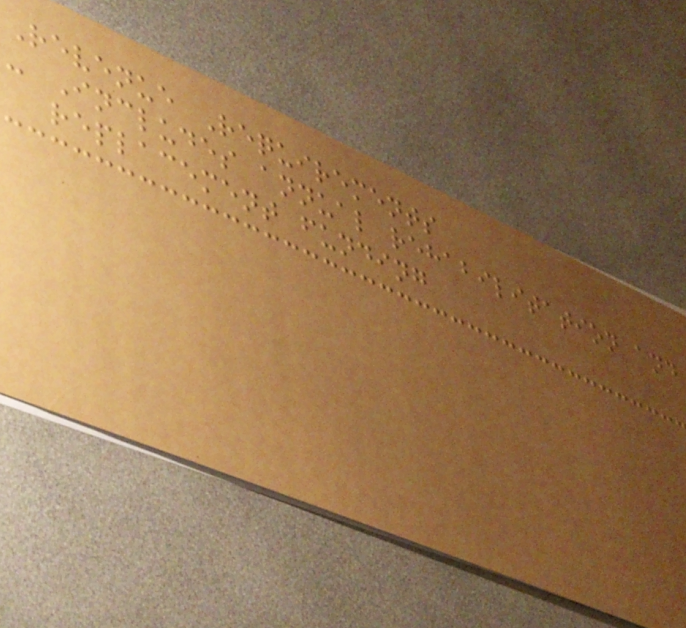Revenue Requirements
- Includes annual rehabilitation and
replacement funding
